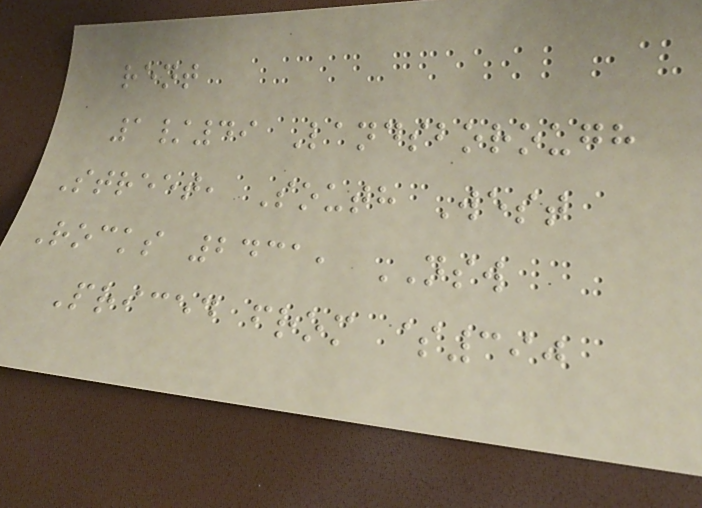rent
1/49 Landsborough
Street, South West
Rocks 2431, NSW
Priced from $390
